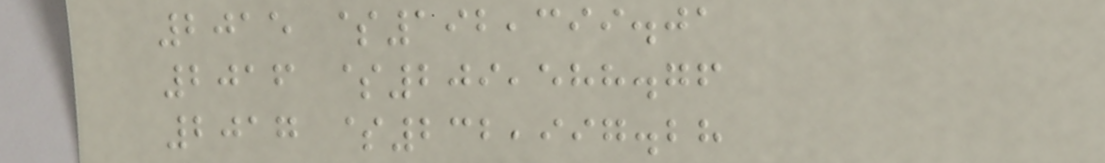2015 $192,399.01
2016 $209,588.76
2017 $232,997.28
